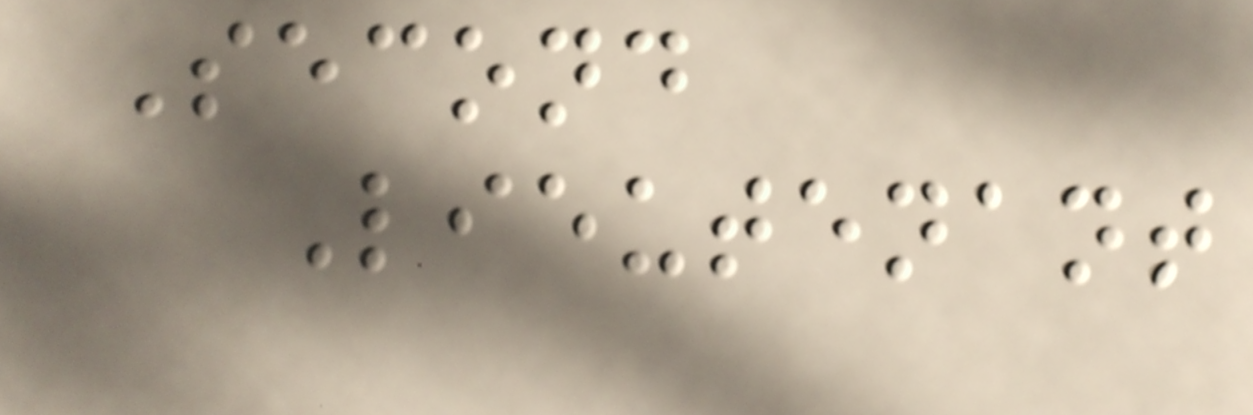Second
Lieutenant
